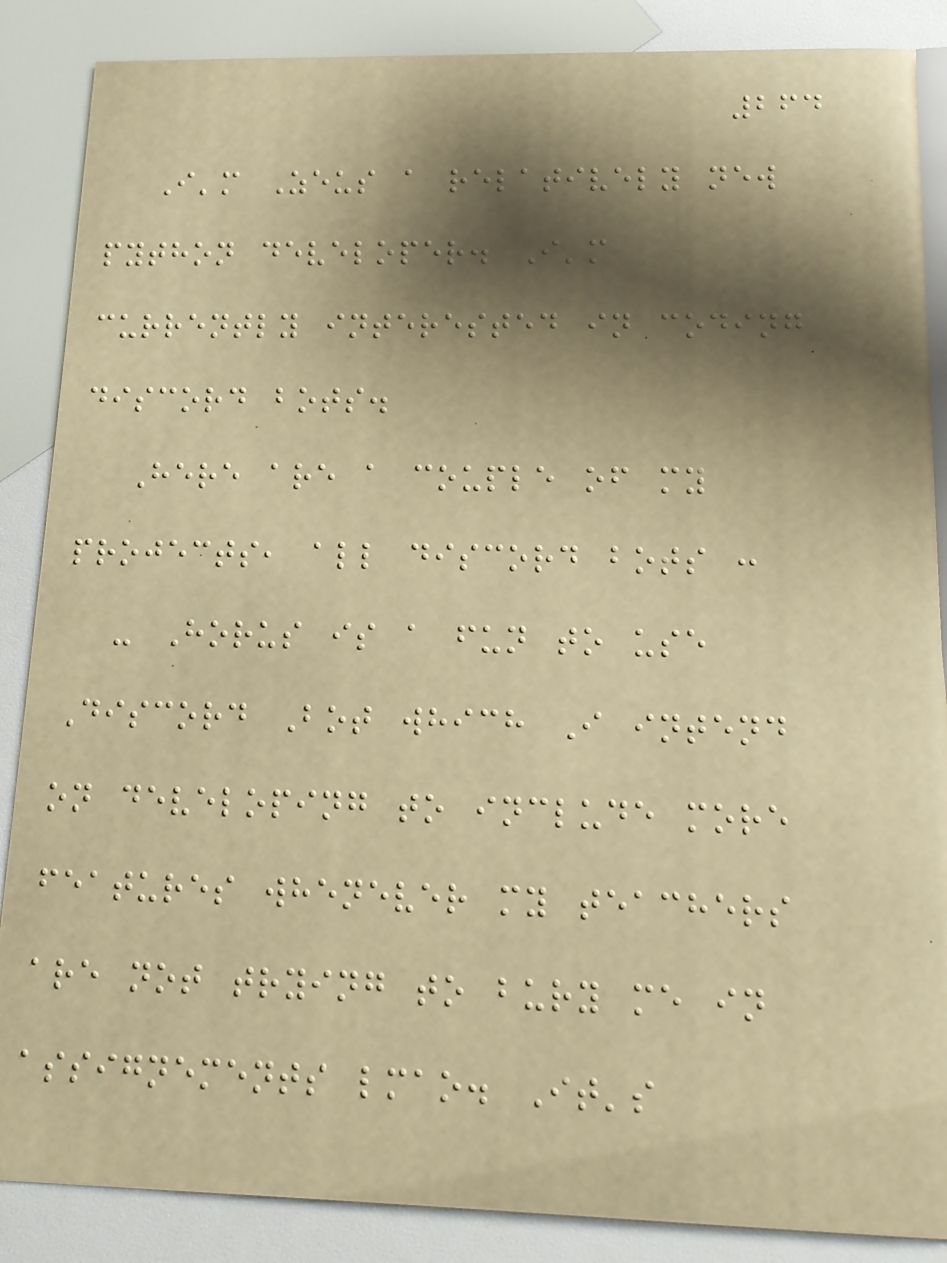264
I'm Zeus a relatively new
python developer. I'm
currently interested in coding
discord bots.
Here are a couple of my
projects, all discord bots :
- Horus is a fun to use
Discord Bot which I intend
on developing to include more
features whenever my teachers
are not trying to bury me in
assignements lmao. It's
